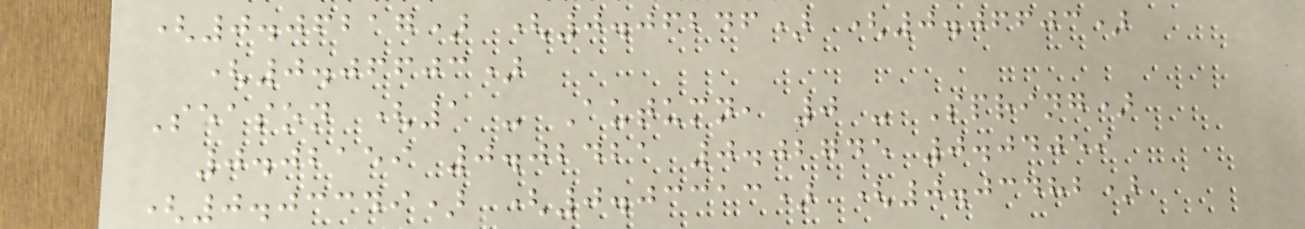(0.06217) (0.06246) (0.06603)
(0.06603)
Season (1 - Autumn, 0 - Spring)
0.02159 0.02421 0.02745 0.04059
(0.03349) (0.03313) (0.03482)
